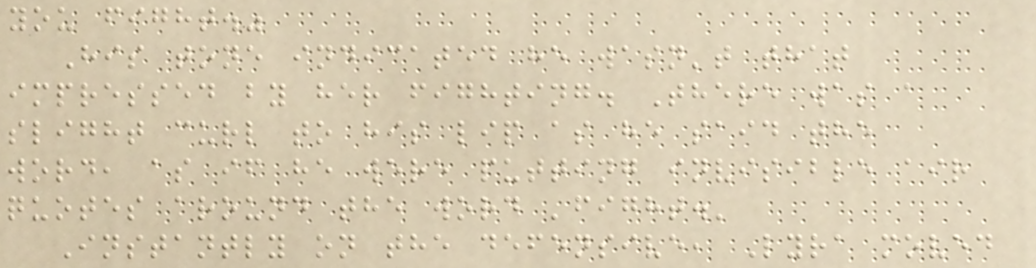you fight."
His tone indicated he wasn't that
impressed by her fighting. There was a
slight curl to his lip as he said the
word, as if he were putting invisible air
quotes around the word 'fight.'
Instantly on the defensive, Lyra moved
